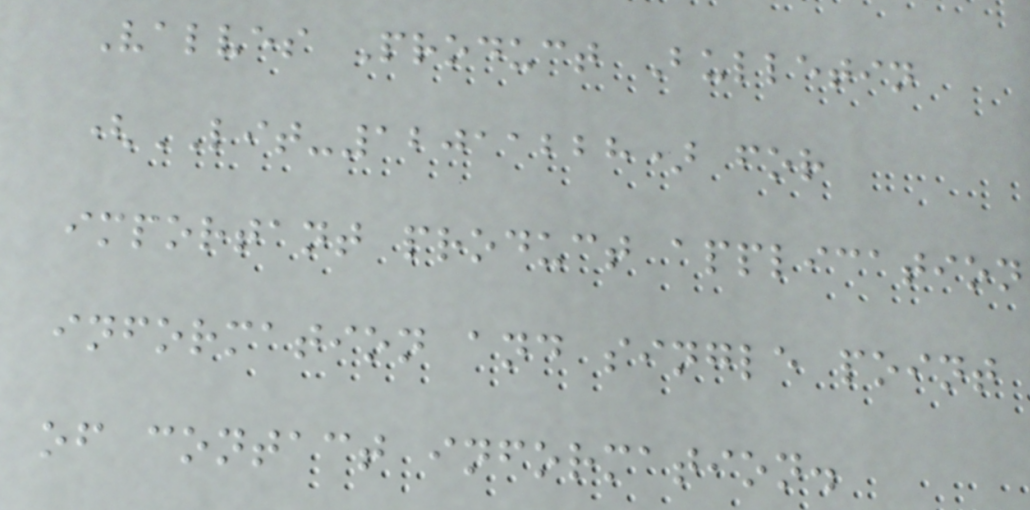Valves Product Bulletin
(LIT-12011228) for
important product application
information and single point
of contact information.
